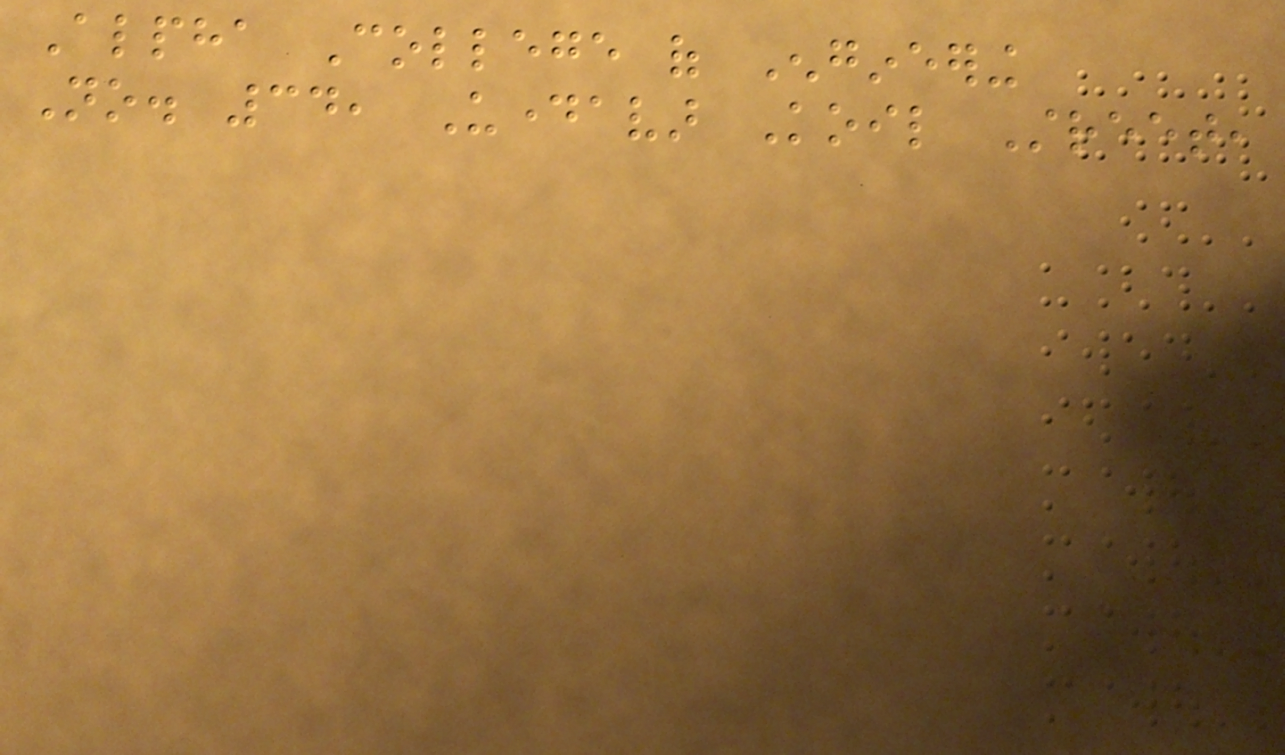Alpha College of Engineering
No. 34, Udayavar Koil Street,
